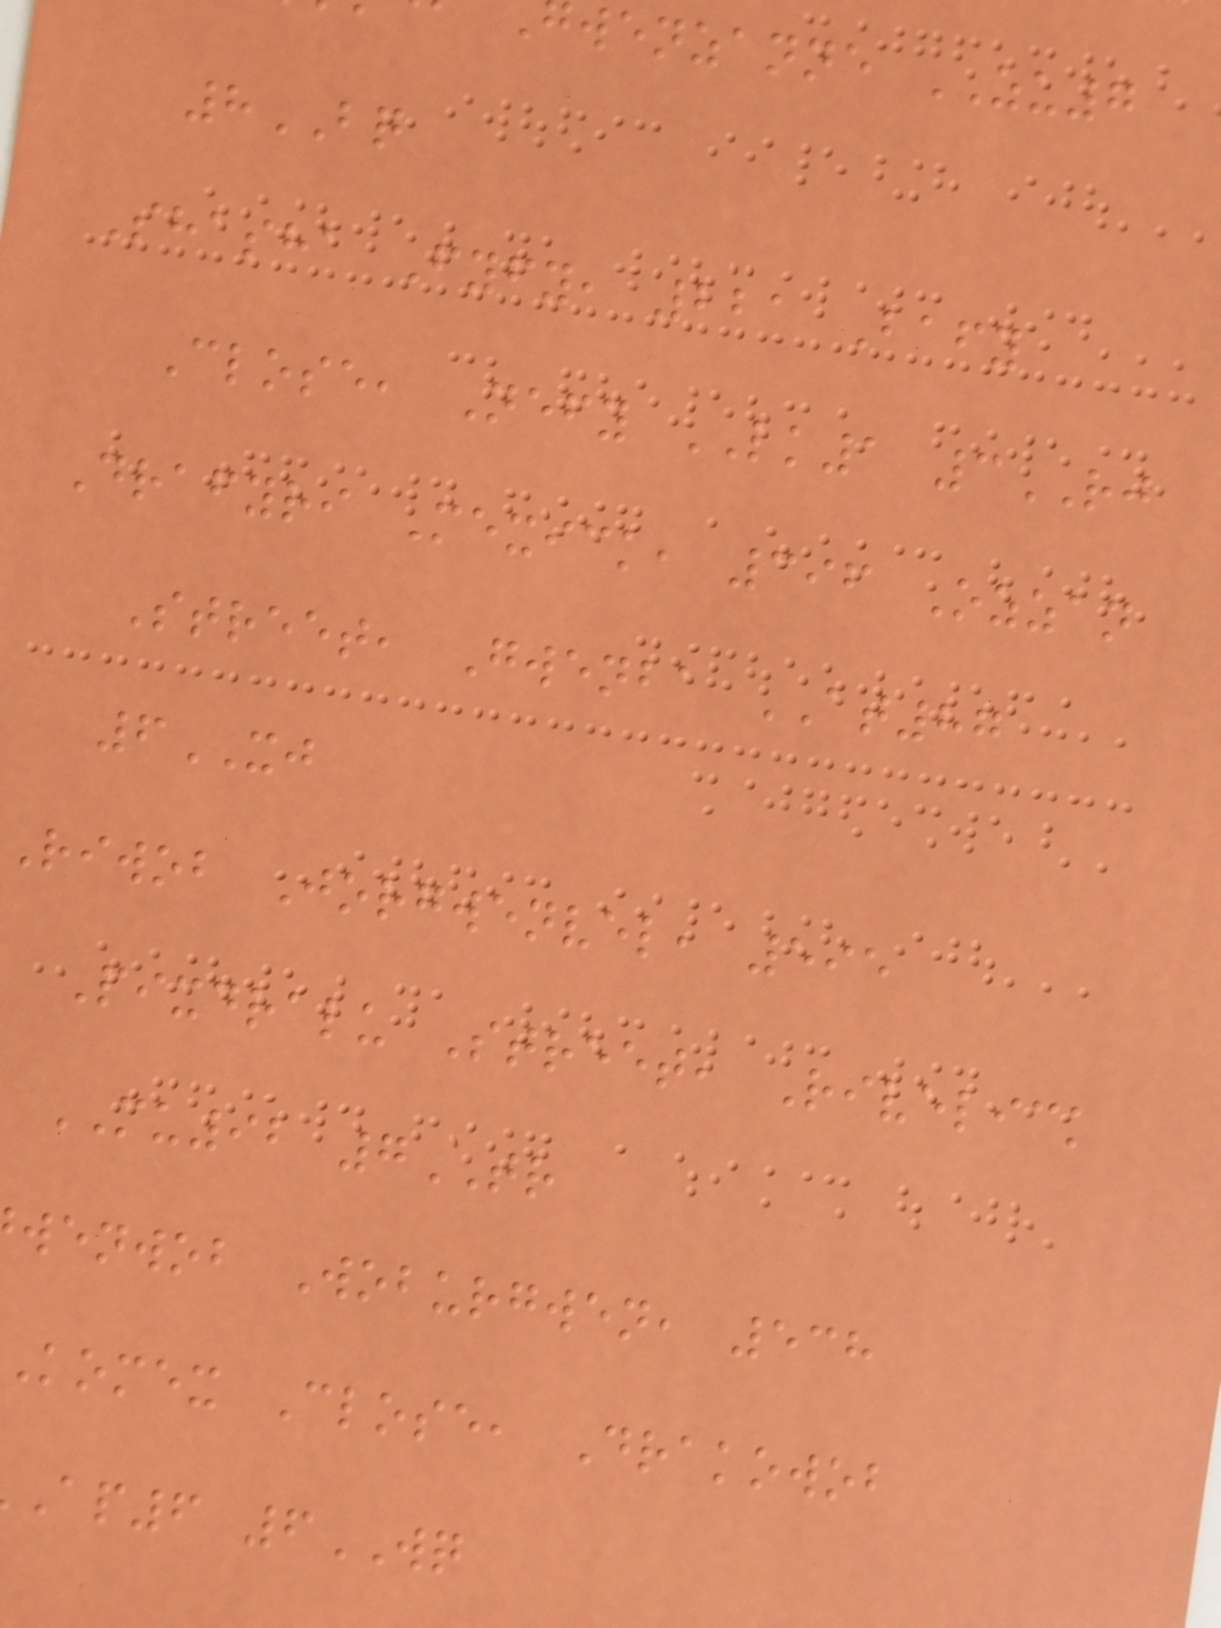wenzanne ZU7
8BQ
Shasha Fyfy, 221 Bafy
Close, Nefy LK1 3RJ
Drafyri Mexick, 396 Ozzan
Street, Gwenba AT87
6XJ
Riwob Jorgwenvel, 595
Pixdralu Street, Rivelick
MU92 7TR
wenwob Woburgwen, 538
komex Close, Drakowob
ap6 6WQ
